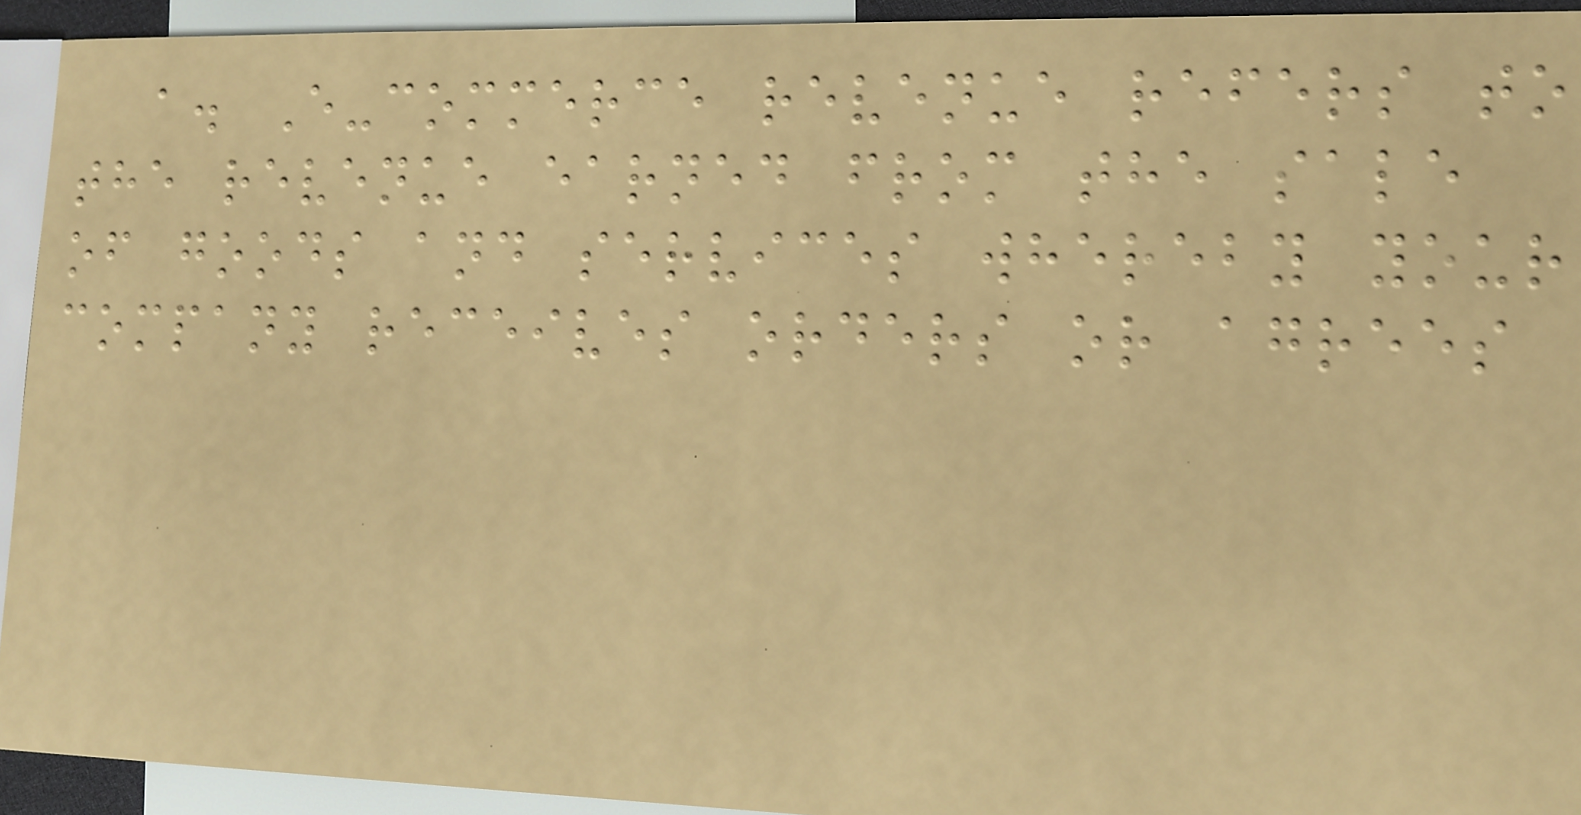a. E-commerce revenue refers to
the revenue earned from the sale
of goods and services whereby your
company receives orders or agrees
